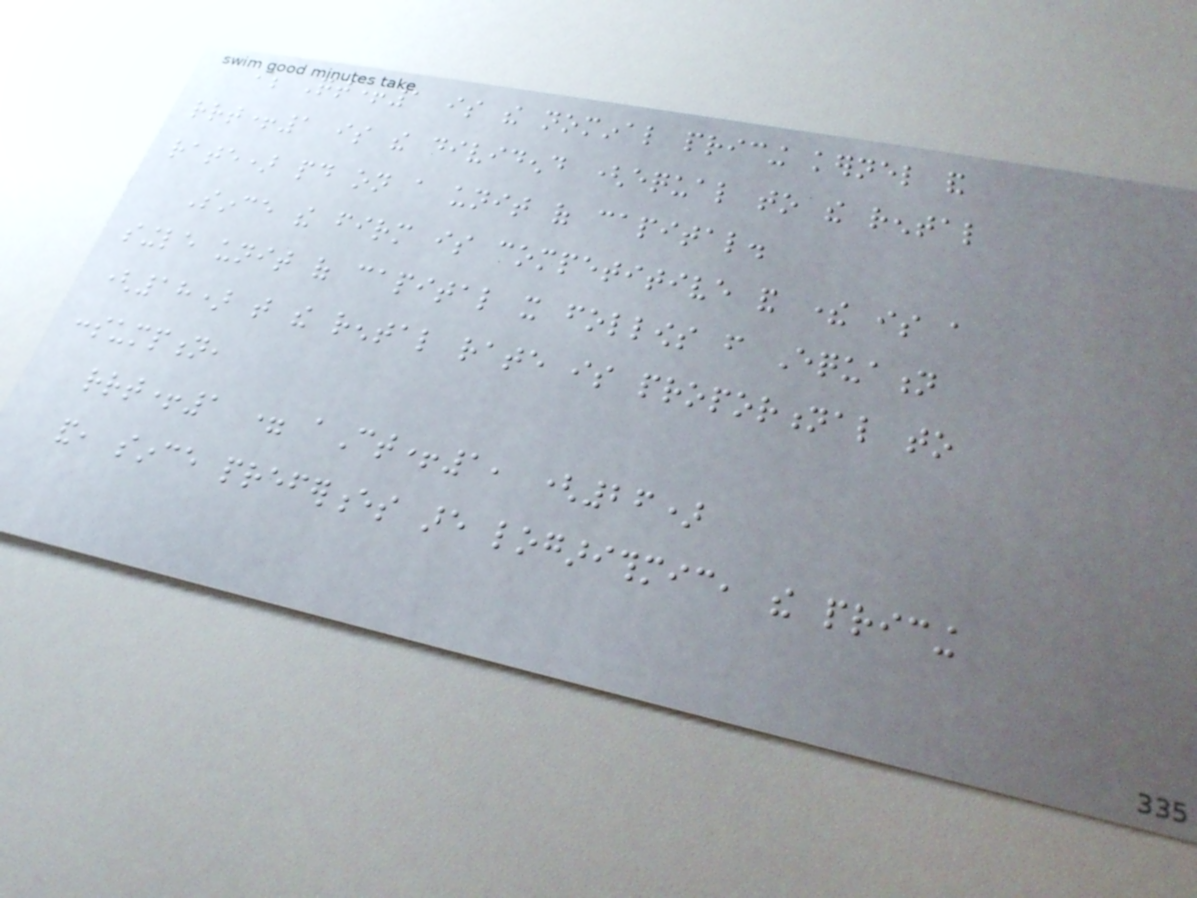where Qt+1 is the nominal pricing kernel and
rrt+1 is the dividend (equal to the rental
rate) paid on a unit of capital.
Since the firm is competitive and there is a
single unit of capital it follows from Equation
(18) that the rental rate is proportional to
consumption,
rrt+1 = aCt+1, (26)
and, since preferences are logarithmic, the pricing
